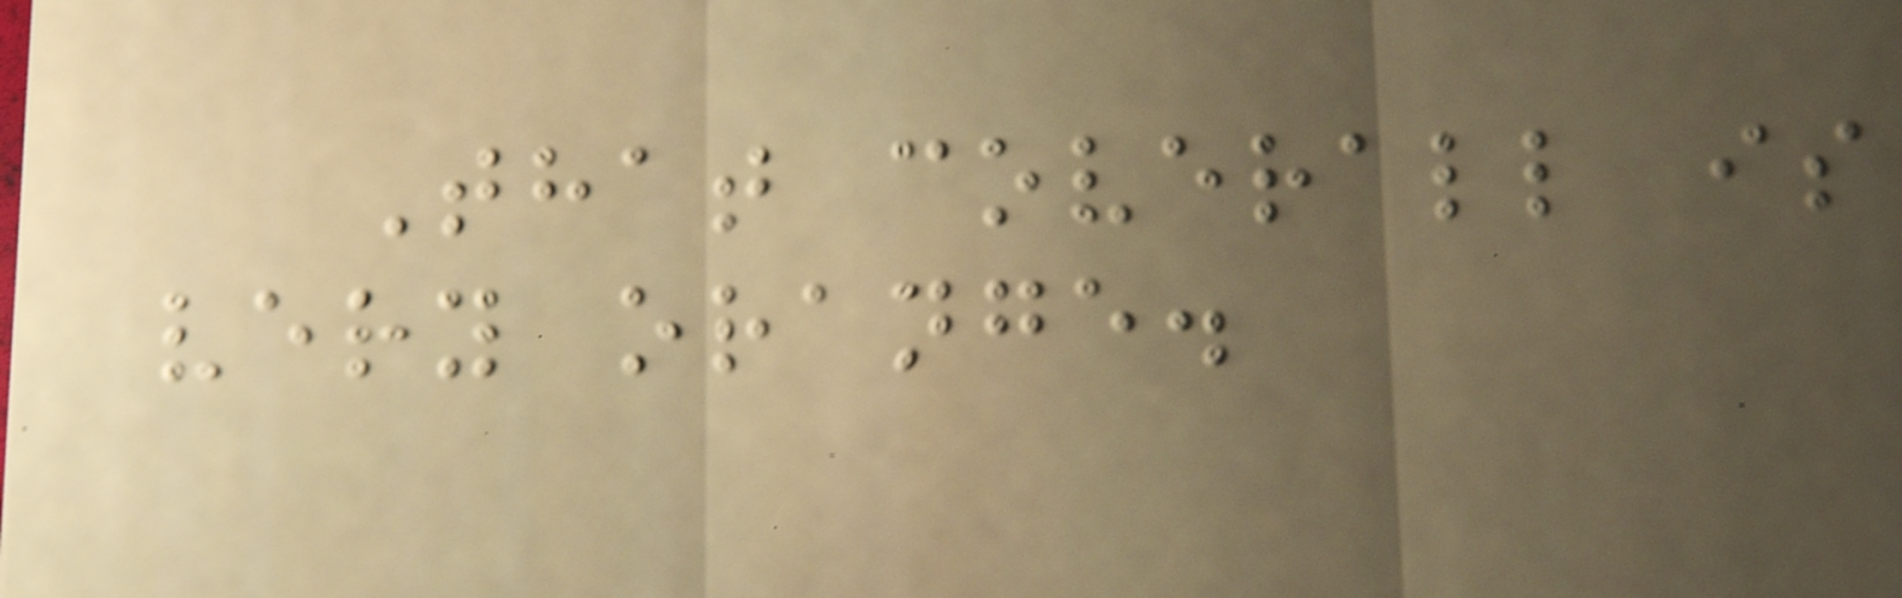That coverall is
very orange.
